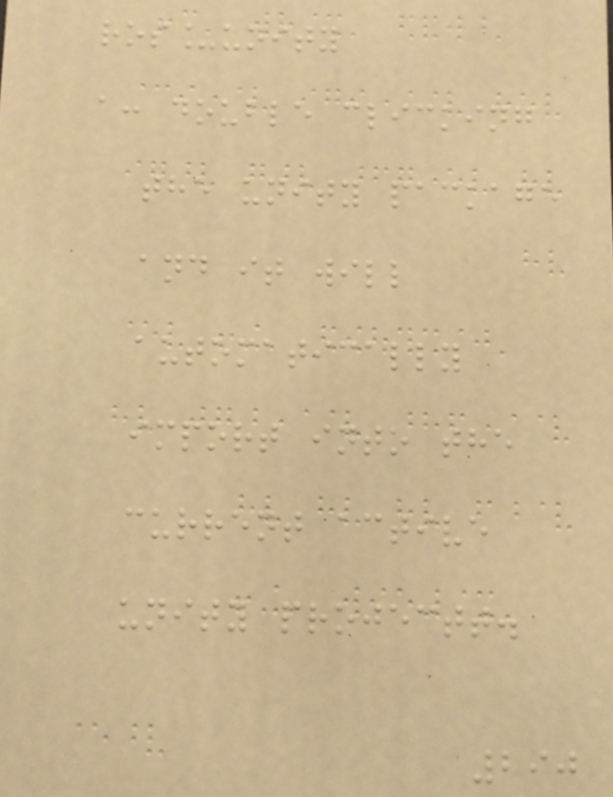ros_unity
a: double clicking
the unity package
and it will
automatically
import into the
current active
unity projectt.
290
